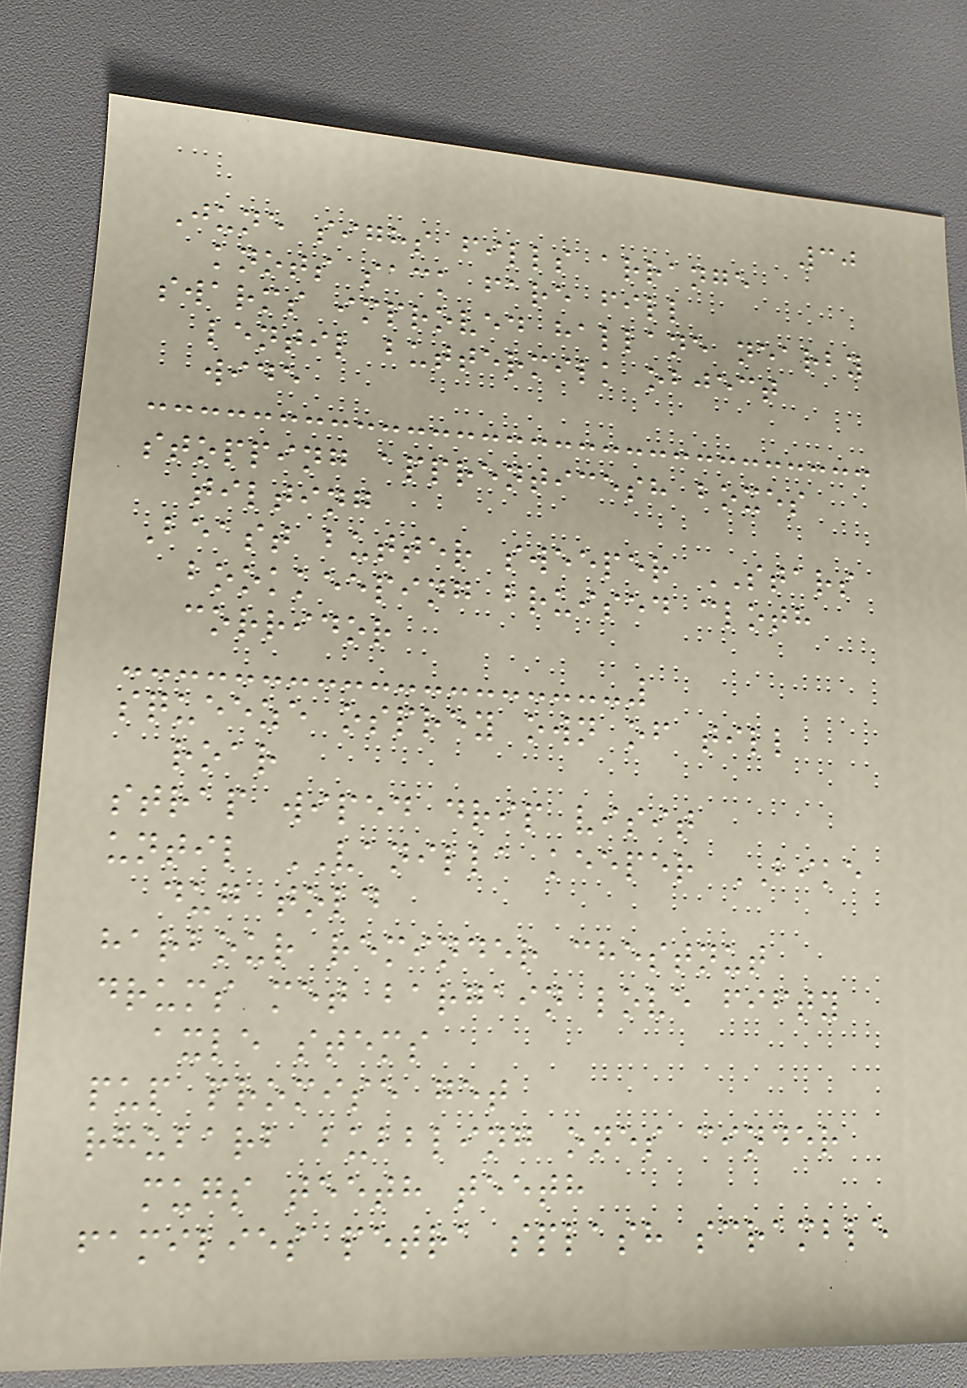30
June sighs fills arrange
knots sack fare fill
swarms improved hallane nearby
lentil buttermilk object
wide
stopping apprenticesh boxes
tilting
Beast butter sweeper STARS
bookkeeping bruised cloth
corridor
squeeze osprey own of till
roar
strap wiped drip visit
until VANILLA keeper BIKE
dug told
harbour reminder chestnut
drums met bargain love fifty
axle stems
pup promise get
rhubarb bubbling ones cinder
mugs teeth teeth
families petra splash scramble
